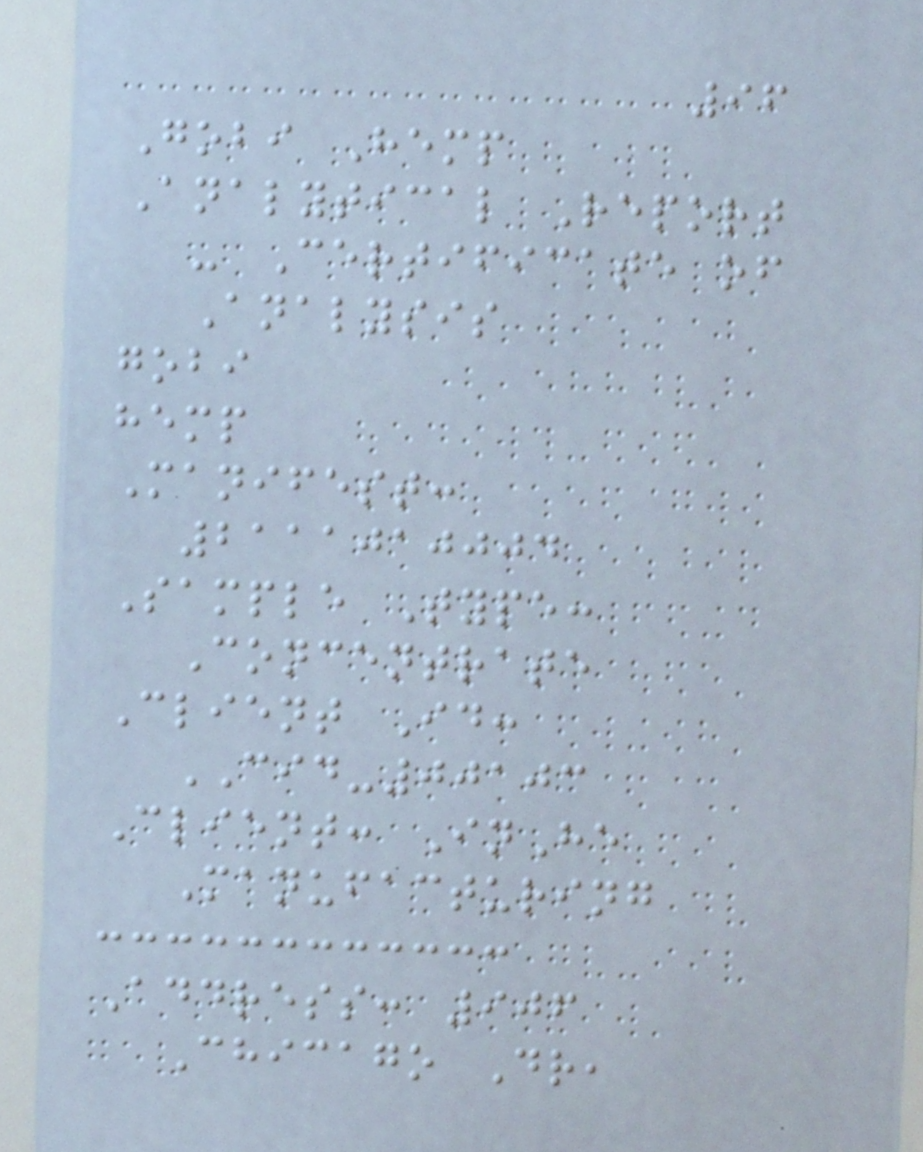96
Gobi Hemp
Analytical Report
- Certificate of
Analysis
gobi
hemp
Manifest:
2111010004
Sample Type:
Concentrate
Client Id:
CID-00103
Client: InHe
Manufacturing
Address: 906
Chicago Dr,
